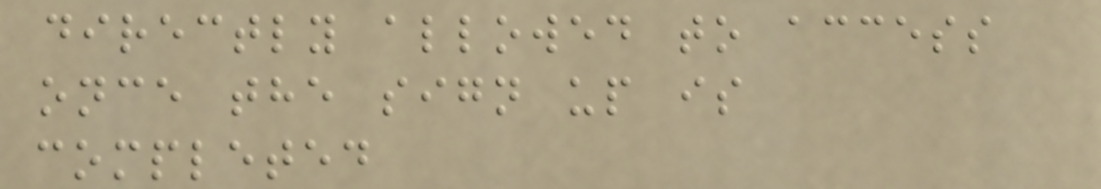directly allowed to access
once the sign up is
completed
